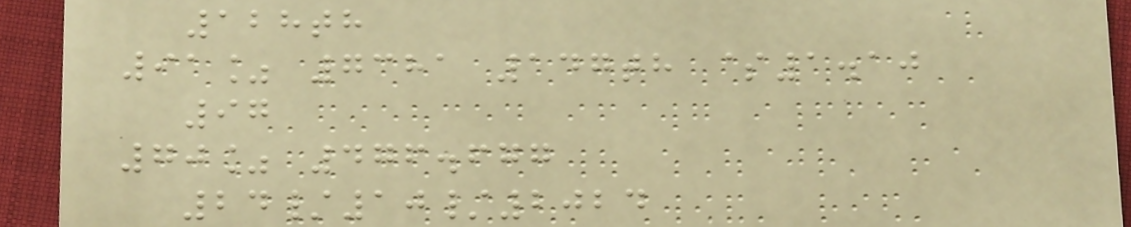128th
91% 7381 147th $1.10
97
70% 476.677
24/10/2024
